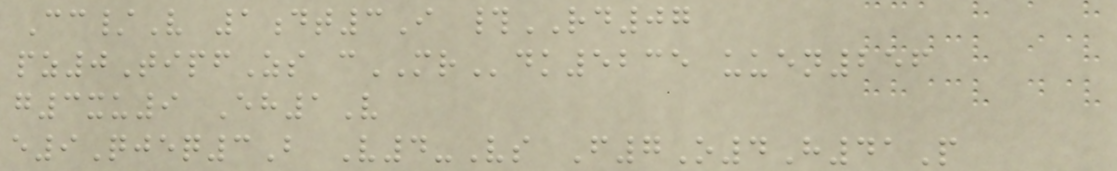Cc/V 1dt3I #RD07
pz0TipfZs cMRdk5235 uuen256
g3xu9 Eh1V
e9Qjeq3B V4-Vs F7O4H41P
